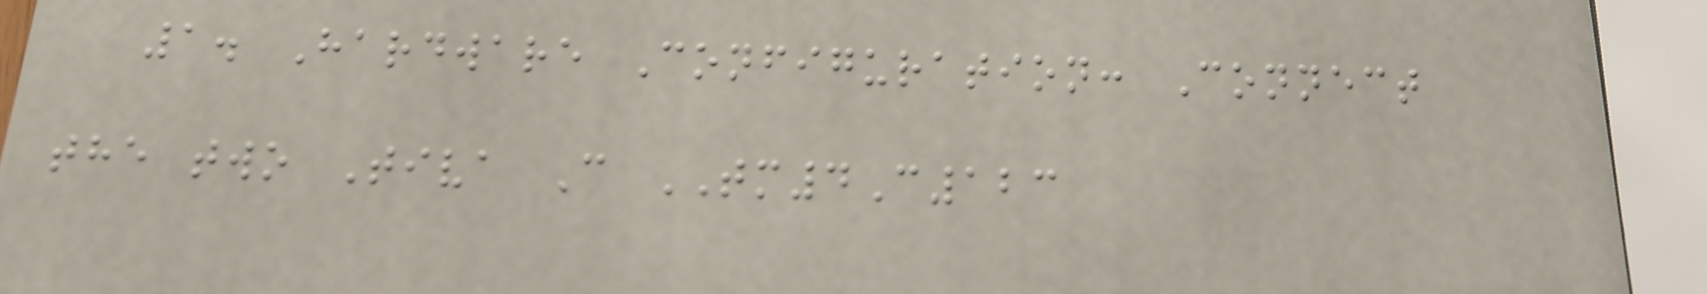1. Hardware Configuration: Connect
the two Tiva C TM4C123
